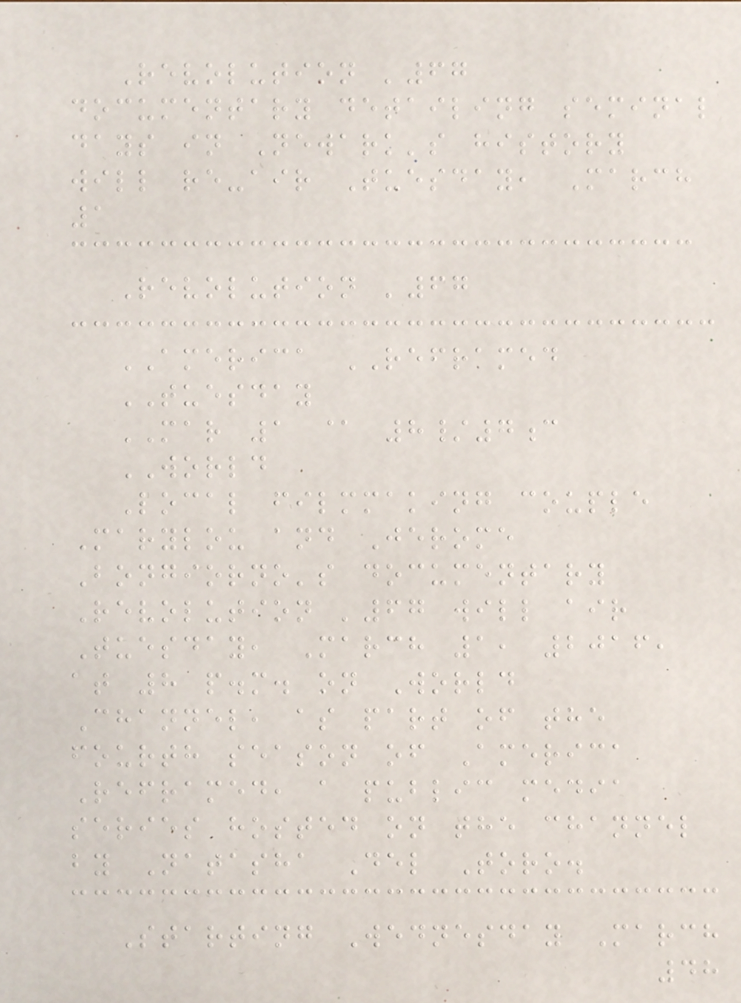Revolution '67
documentary detailing seminal
days in Newark's history
will re-air Tuesday, March
1
Revolution '67
AMERICA REFRAMED
TUESDAY
MAR 1 @ 8/7c
WORLD
Local filmmaking couple
Marylou and Jerome
Bongiorno's documentary
Revolution '67 will air
Tuesday, March 1, 2016,
at 8 p.m. on World
Channel, as part of the
fourth season of America
Reframed, a public media
series hosted on the channel
by Natasha Del Toro.
Starting Wednesday March
48
